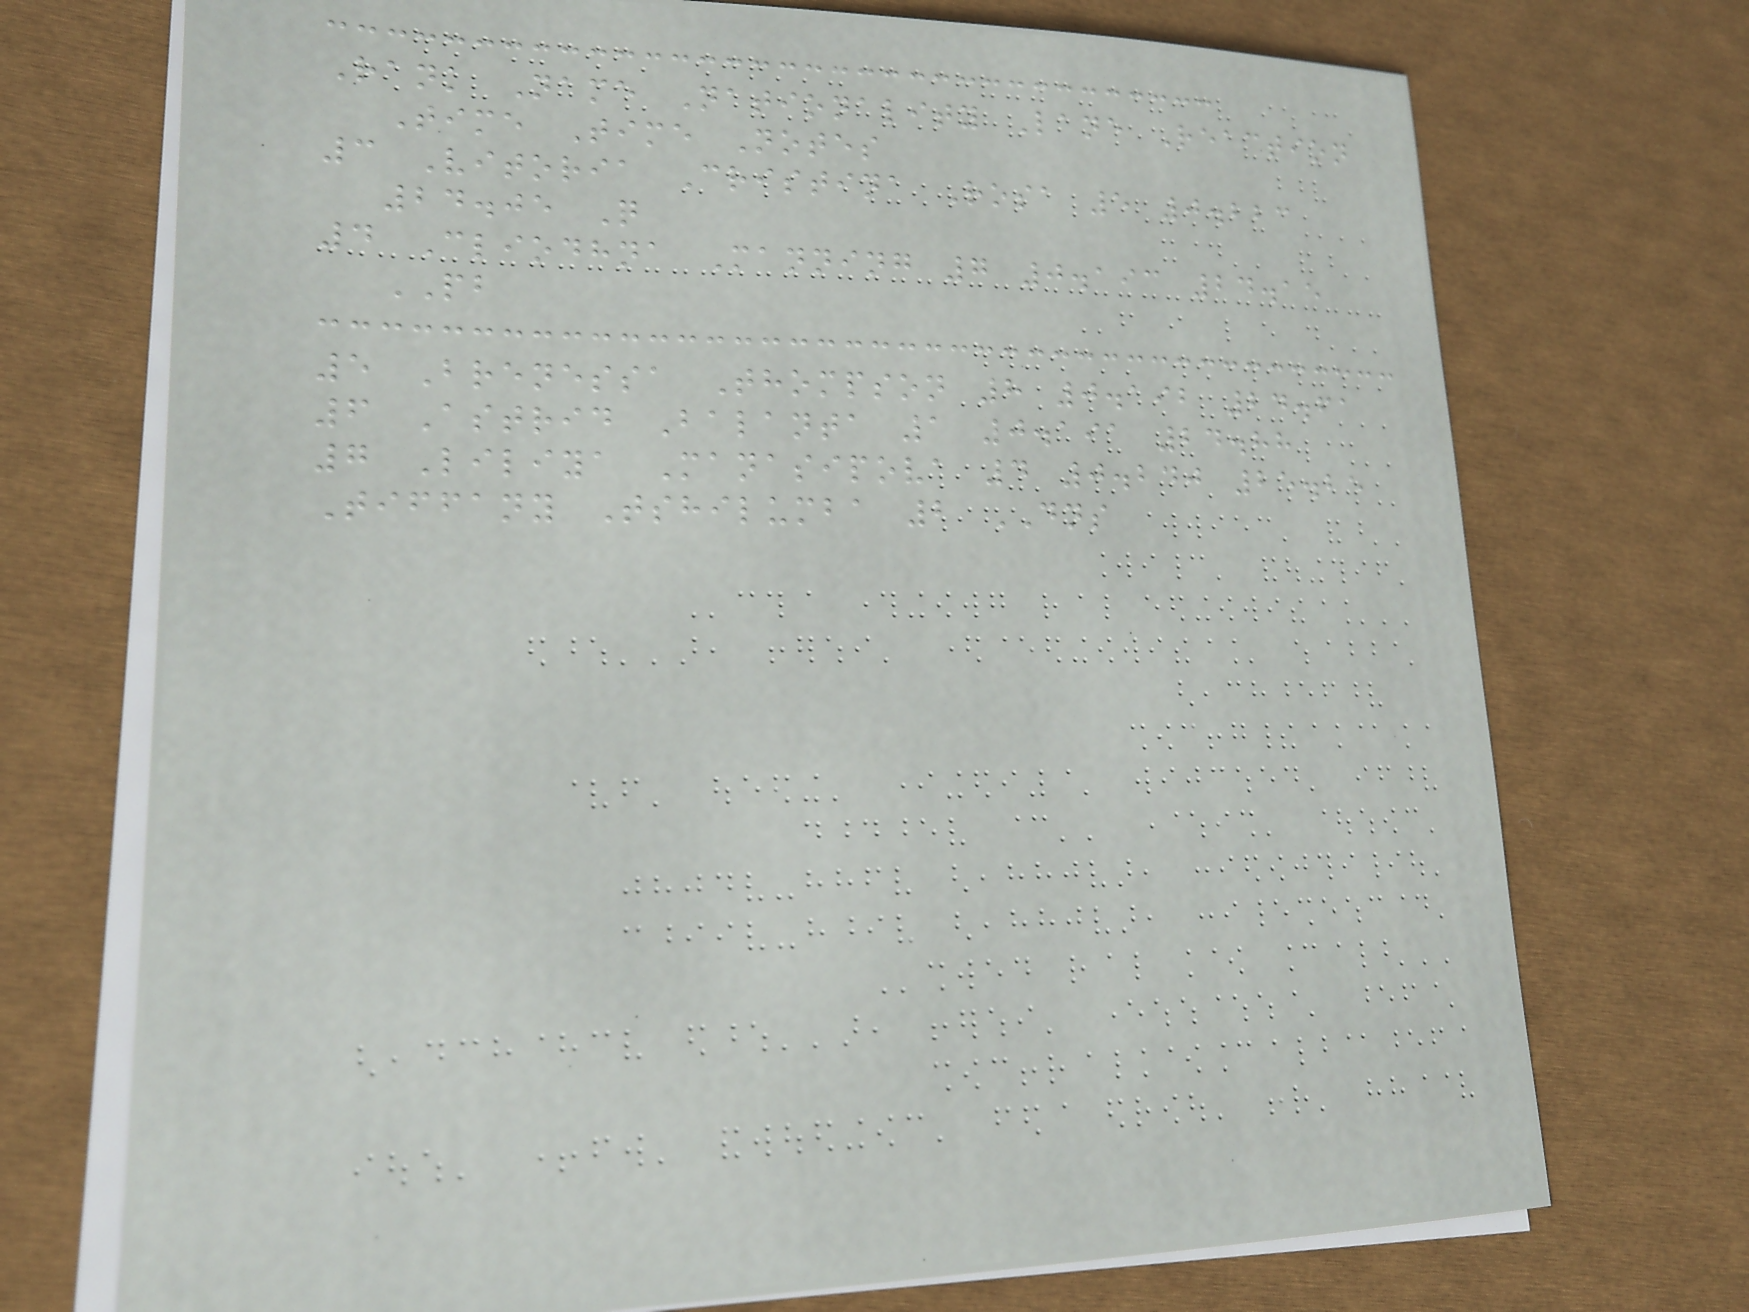Rank Name Nationality Lane Reaction
Time Time Notes
3 Vitoria Cristina Rosa 5 0.223
24.05 Q
4 Cliodhna Manning 7 0.193 24.15
PB
5 Brenessa Thompson 8 0.192 24.61
6 Astrid Balanta 1 0.191 24.88
7 Liliya Manasipova 4 0.240 25.25
Tiffany Tshilumba 2 DNS
